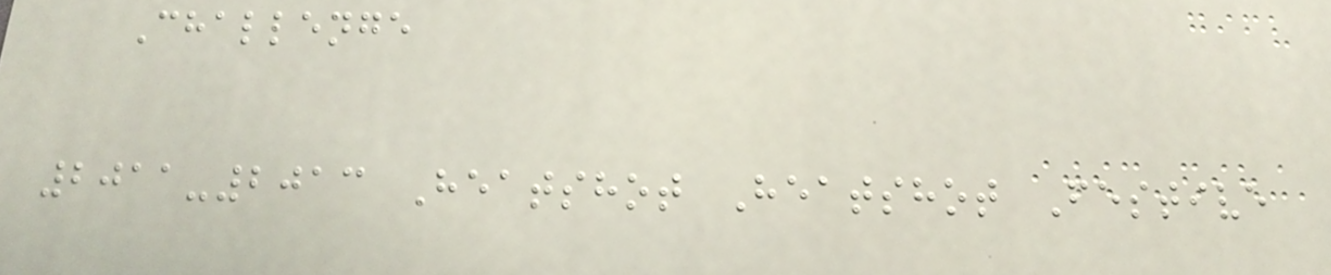Challenge
2011-2013 Heatshot Heatshot Festive
